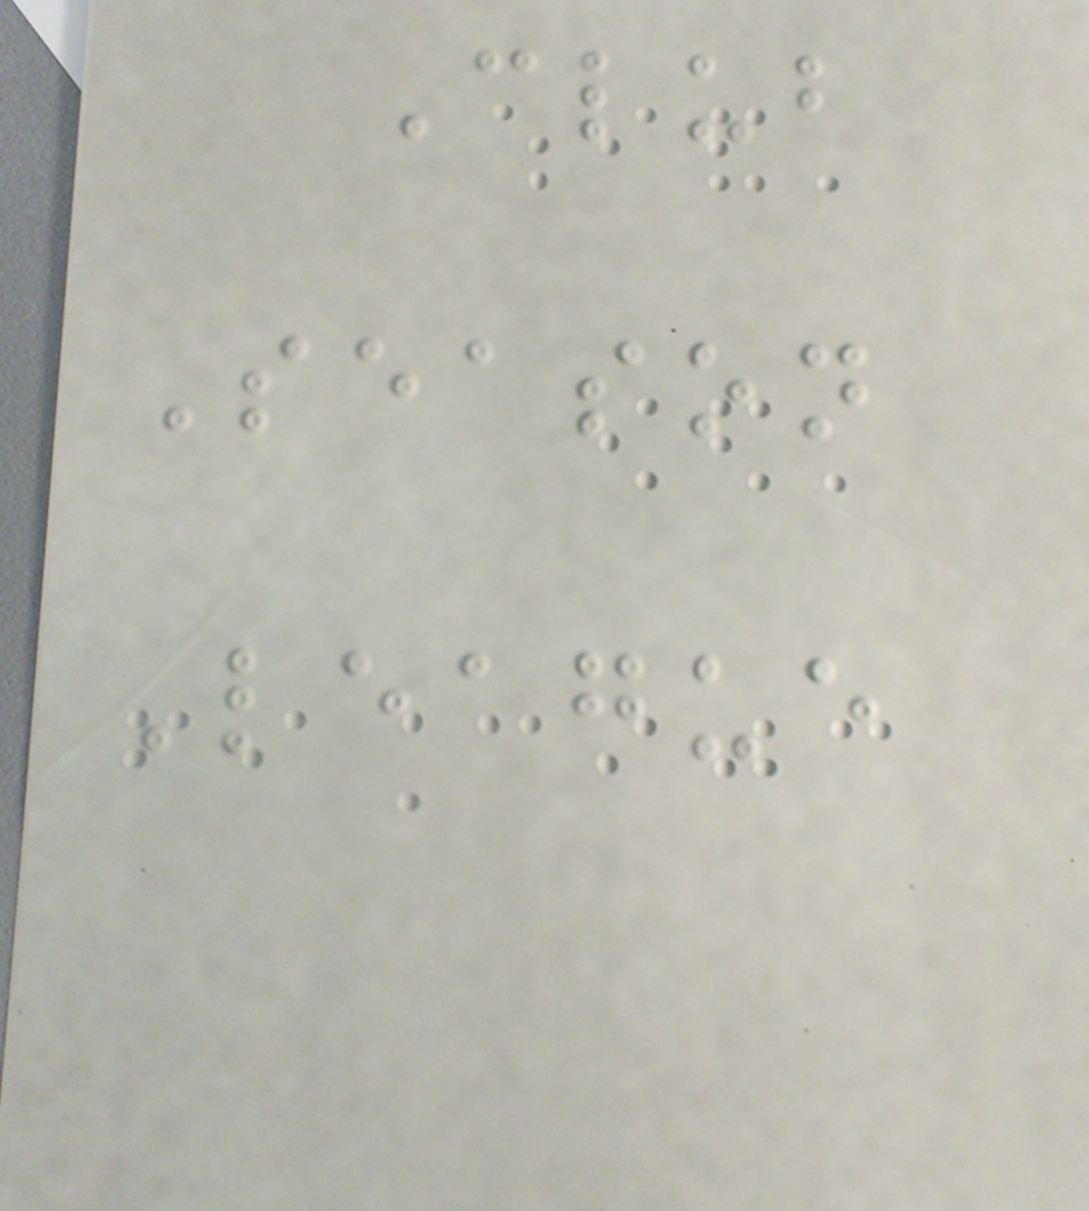Club
Season
League
